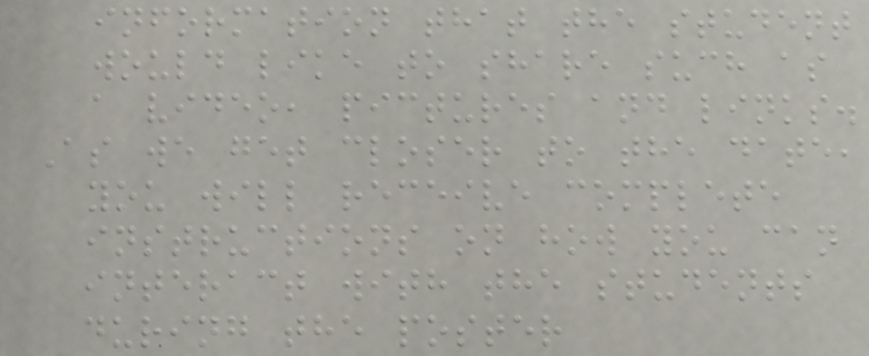information that the student
would like to share such as
a video, pictures and links.
As we get closer to the date,
you will receive complete
instructions on how you can
interact with the students
during the poster
